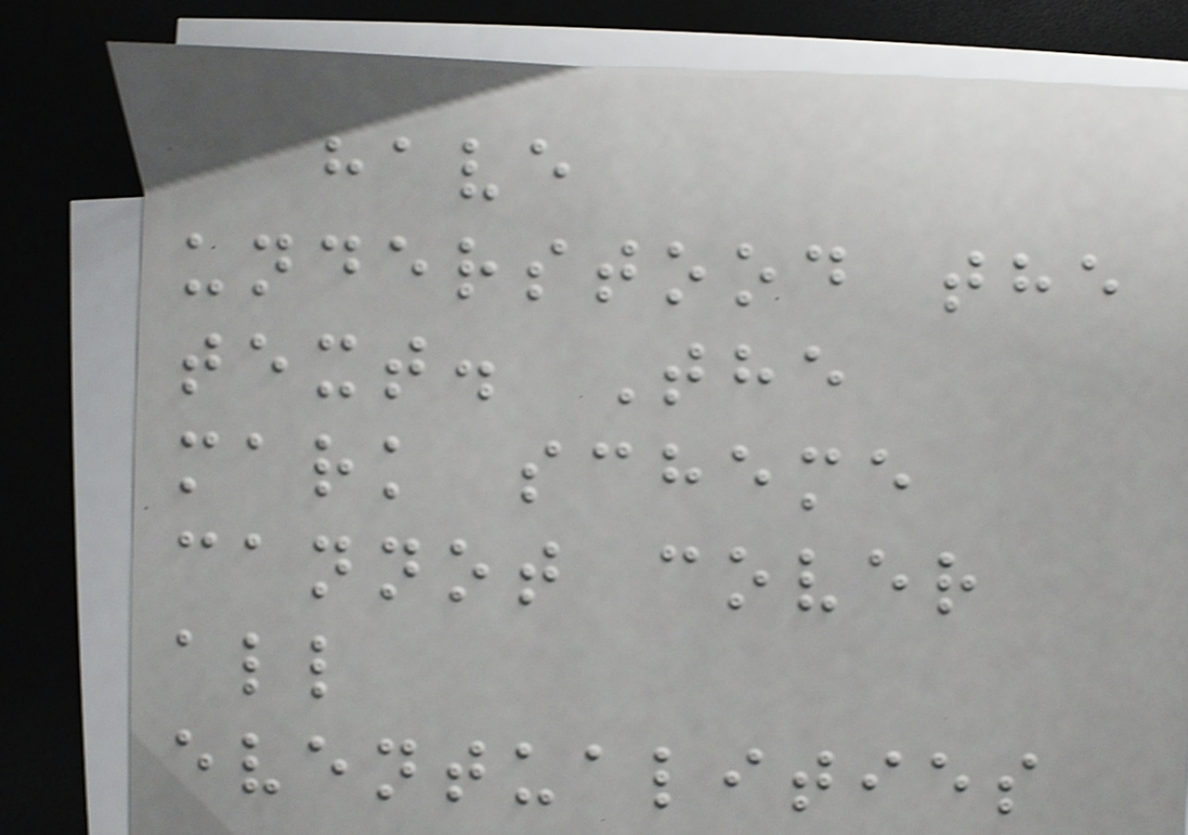have
understood the
text. The
mark scheme
cannot cover
all
eventualities
